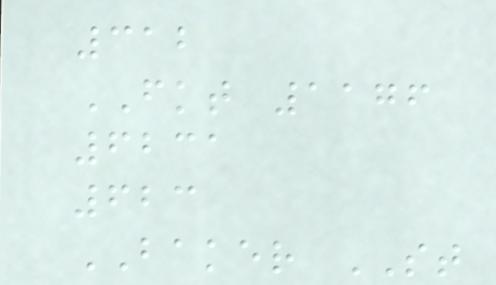312
FKT 1176
6231
623
BAKER ST
